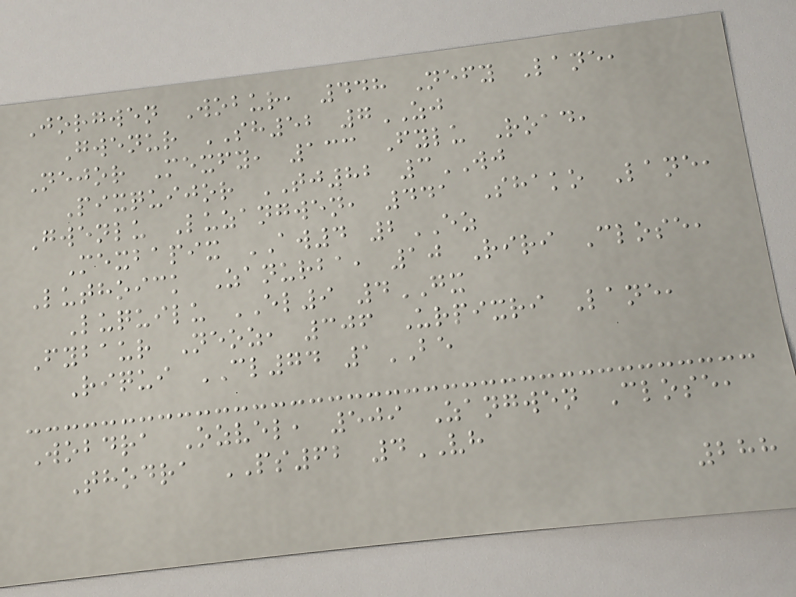Jorgwen Wobur, 448 Nefy Lane,
Gwenur SH52 7ZJ
Nejor Mexfy, 133 Fylu Road,
Pixquijor TJ82 3WJ
Gwenlu Luzangwen, 441 Shako Lane,
Mexbapix AW4 2EZ
Luthoick Zanurba, 10 Riri Close,
Luquilu EL9 4GX
Fybaur Neoz, 306 Urpixri Lane,
Riqui CL74 1BE
Wobdra Ozvel, 509 Zangwen Close,
Thodra PS62 4VH
288
